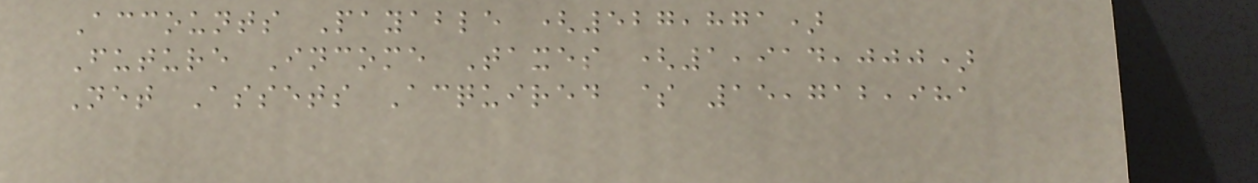Accounts Payable (527,871)
Future Income Taxes (1,914,000)
Net Assets Acquired $ 15,712,981
